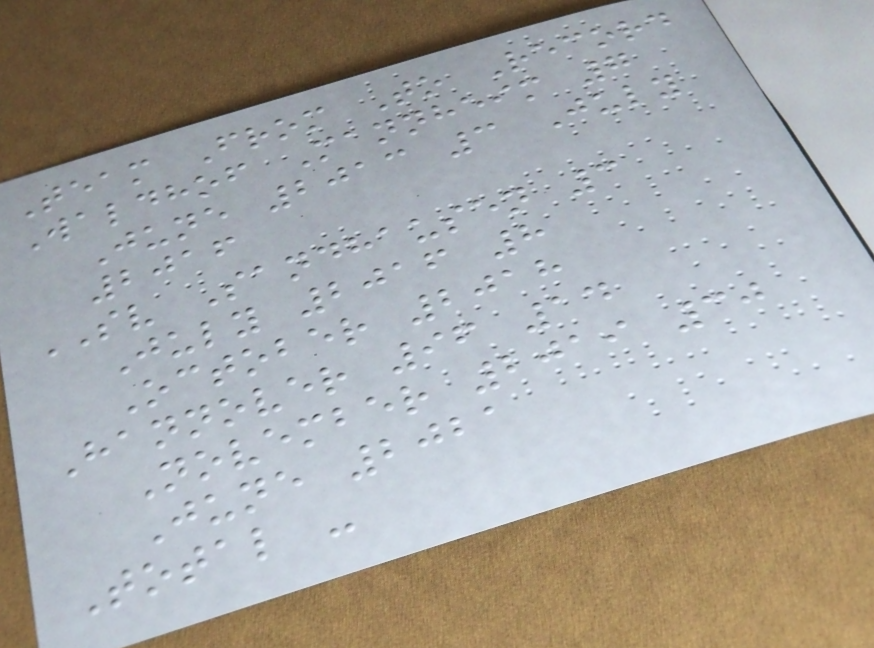Team From To Record
Waldhof Mannheim 7
June 2013 3 July
2016
SV Sandhausen 3
July 2016 8
October 2018
Hannover 96 14
November 2019 30
June 2021
Total -
